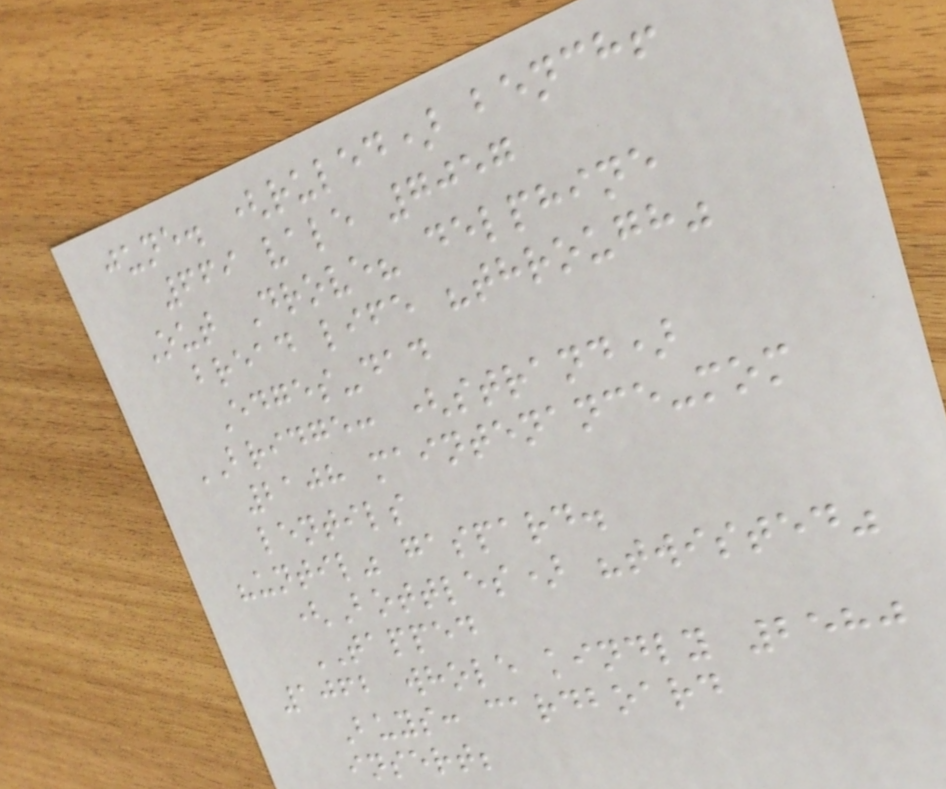june. (ruled) bench!
669 vale 7057
Out Drove? delphine
bread life "through"
Edges-dad
BRIDGE: (strand)
2108 maintenance-mom
lentils
"until" gaspard.
(Bottles) "twisted"
TAPPED
1062 whole kindly 2580
Buys: cardboard
insert;
